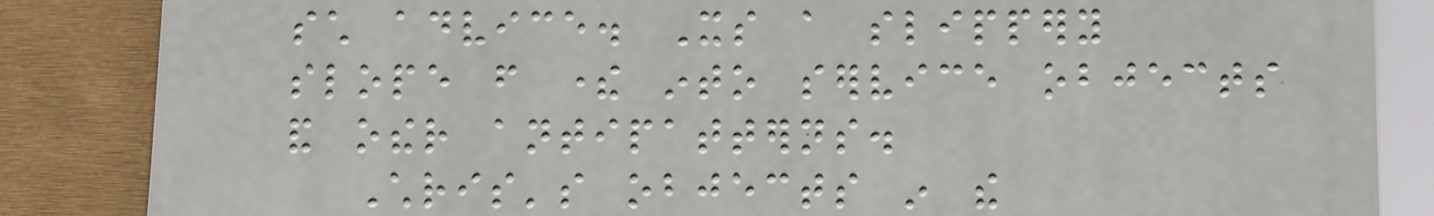such advice. Its a slippery
slope from there into service objects
and other antipatterns.
Chris's objects in the
